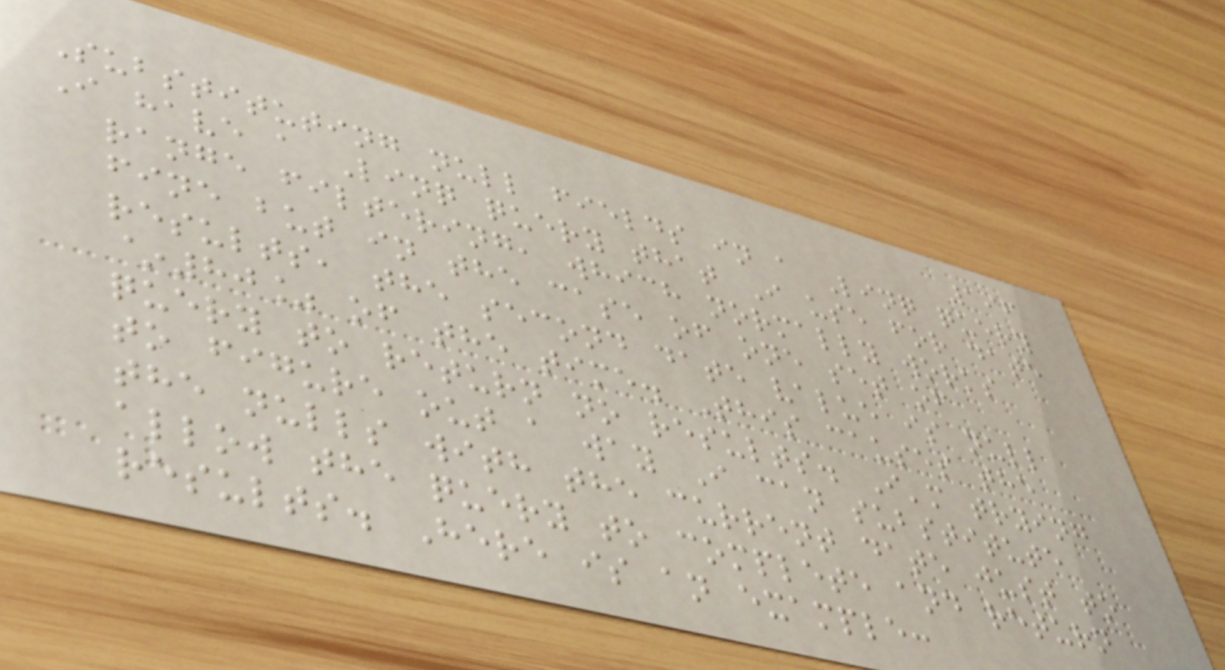196
Substituting null fields in a Linq query
I have a Linq query that I use for date
range filtering, which normally works
fine but in the case of one set of
results, the second date value is null
~80% of the time. This causes the
query to return no results. I'm trying
to figure out a way I can substitute
the nulls with the current date just to
allow the query to complete and return
results. Here is an example:
